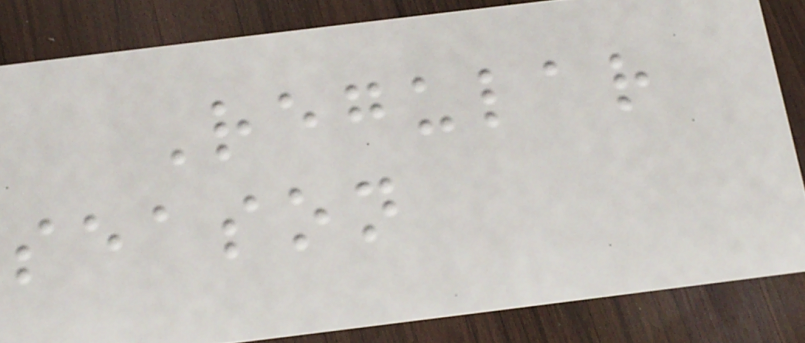Regular
season
